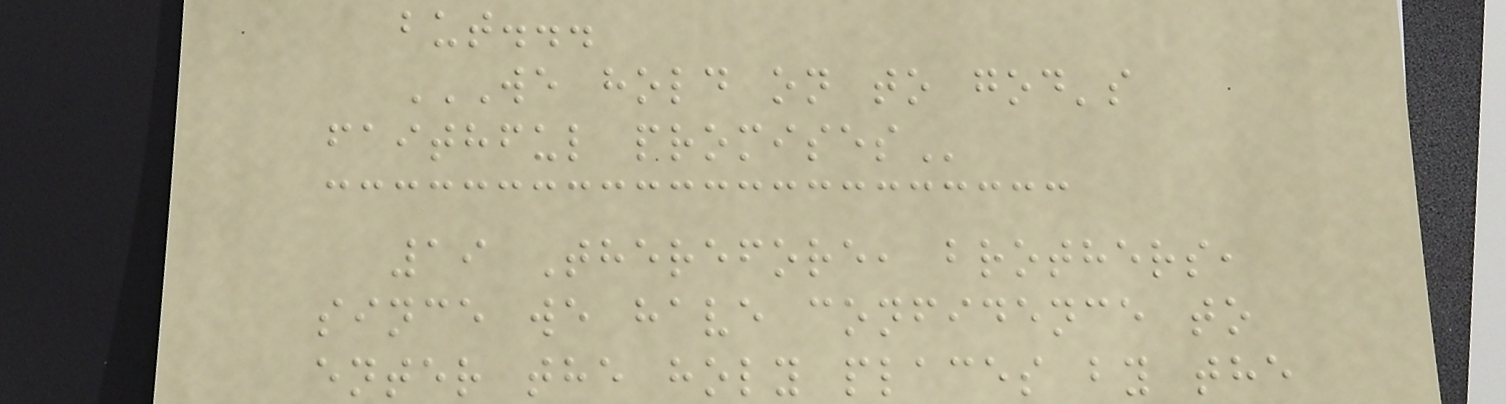but...
WE HOLD ON TO GOD'S
FAITHFUL PROMISES
19 Therefore, brothers,
since we have confidence to
enter the holy places by the
